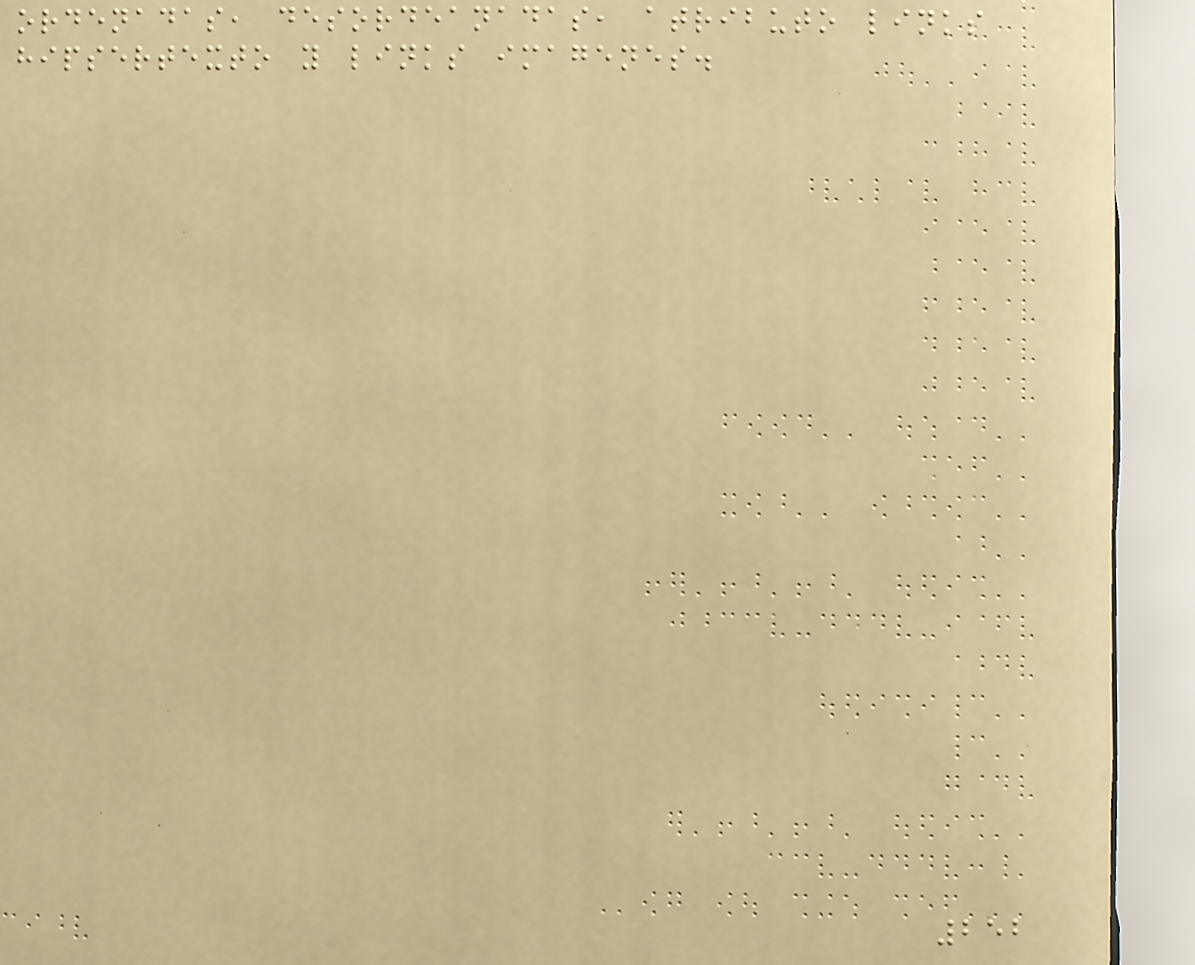ordenadas, desordeanadas, atributo links
hipsertexto y links imagenes.
252
